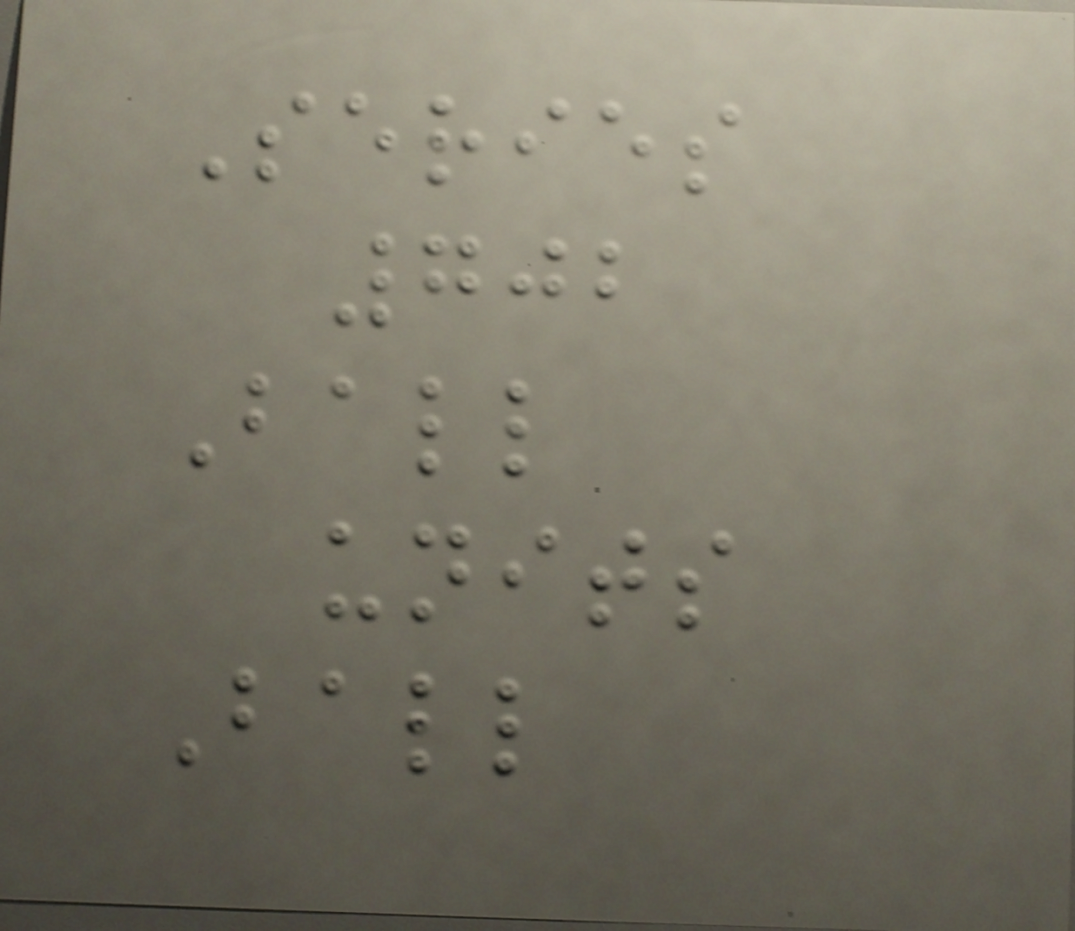Series
702
Ball
units
Ball
